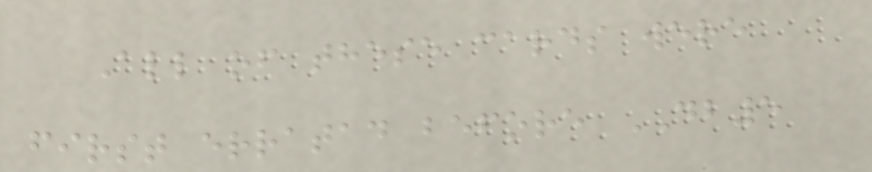All of these cards were
first erratad before DB5
